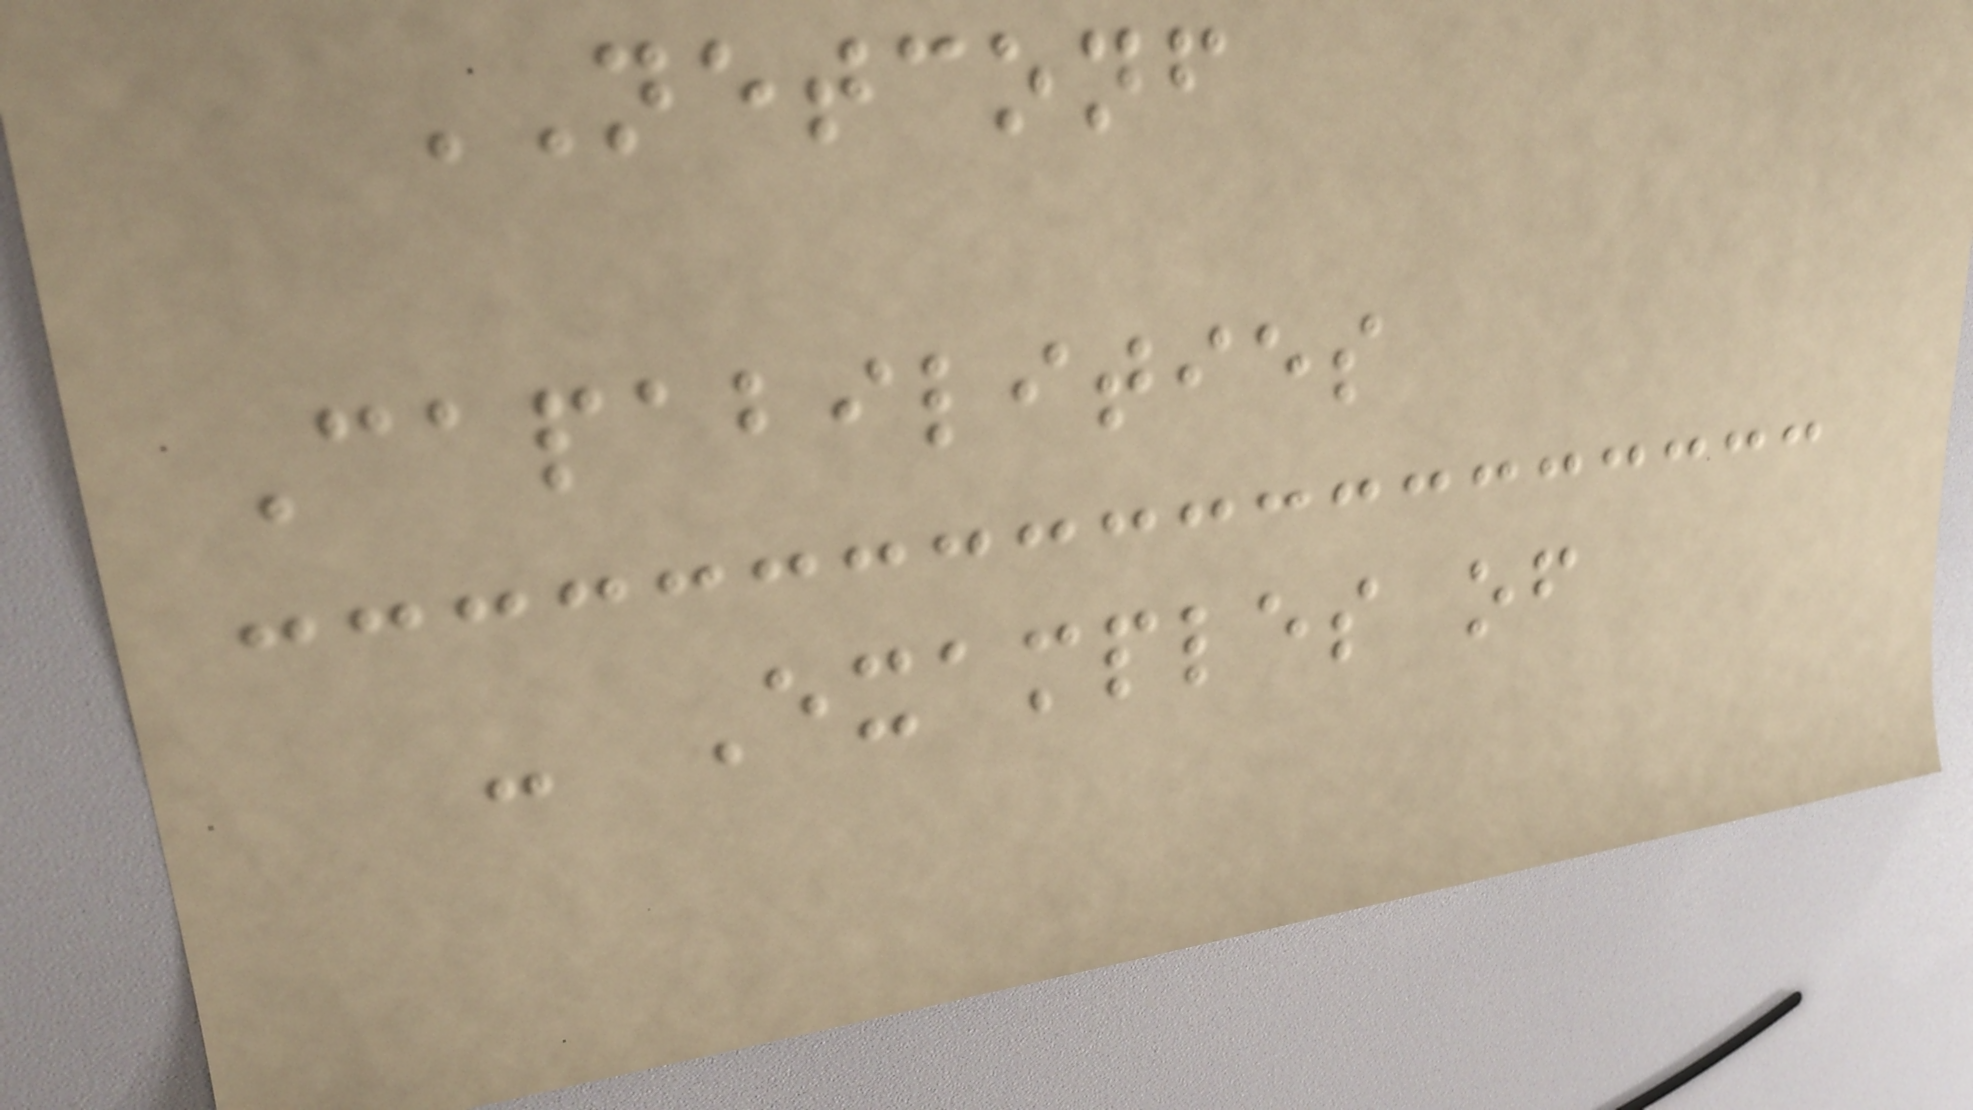NETCONF
Capabilities
- Examples of
